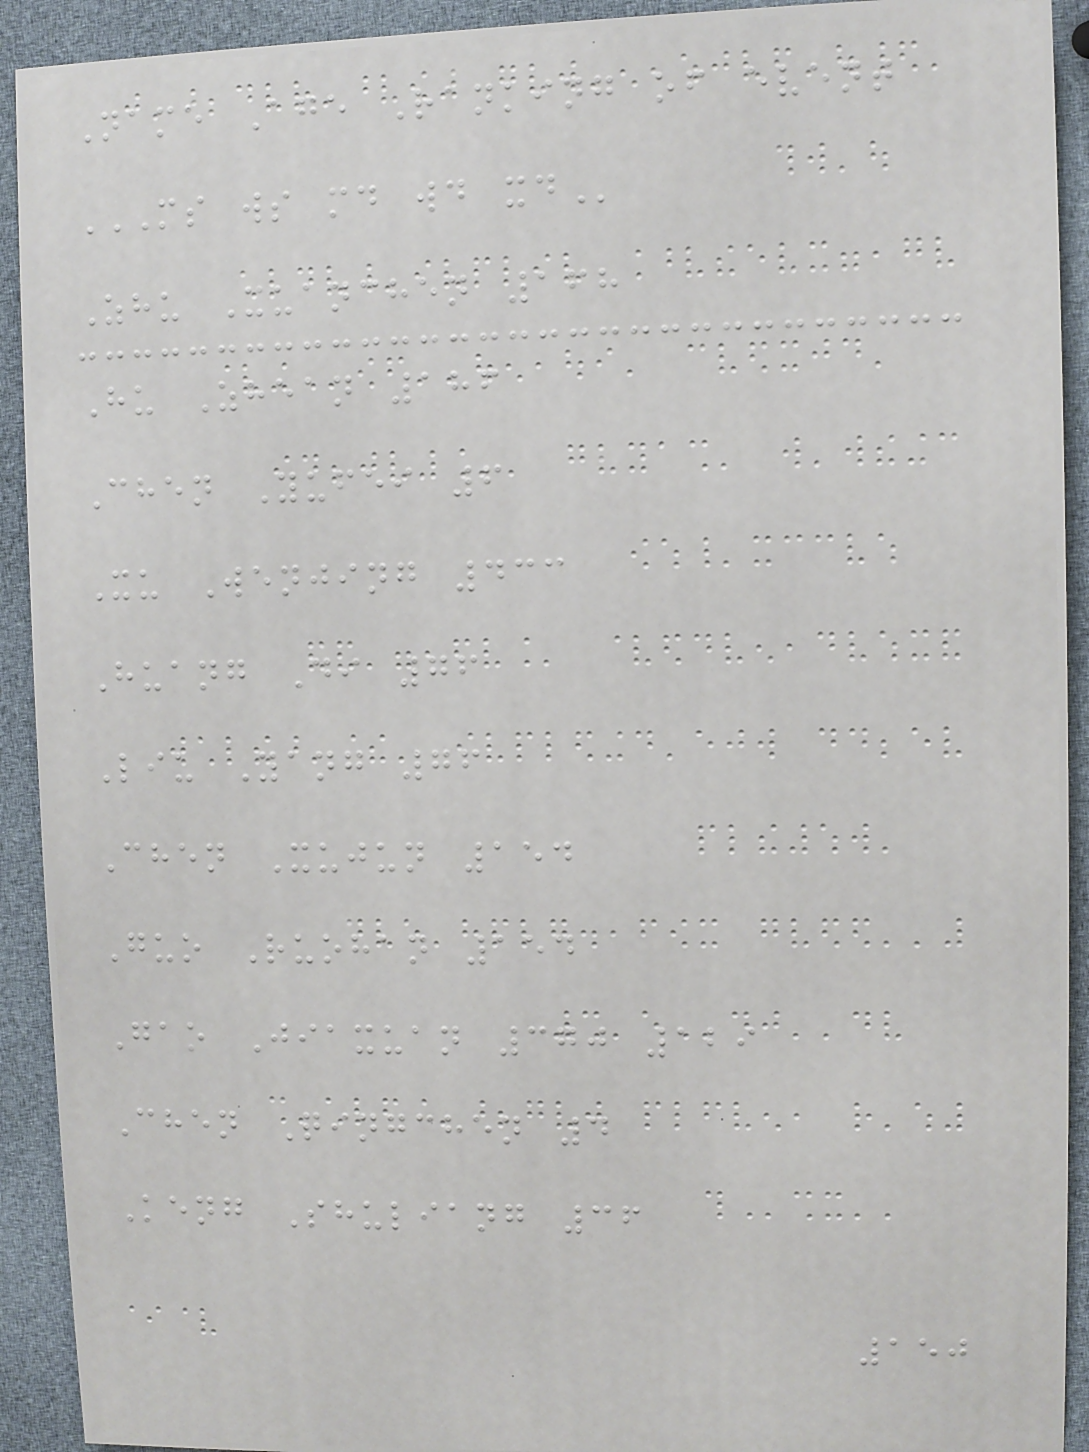Name Age Ranking of event
MS WS MD WD XD
Zhu Xuanchen 168
Hu Zhean 186
Chen Yufei 6
Xu Wenjing 433
Huang Di 76
Liu Yang 76
Chen Xujun 154
Guo Ruohan 154
Gao Jiaxuan 370 129
Chen Qingchen 4
Keng Shuliang 36
150
